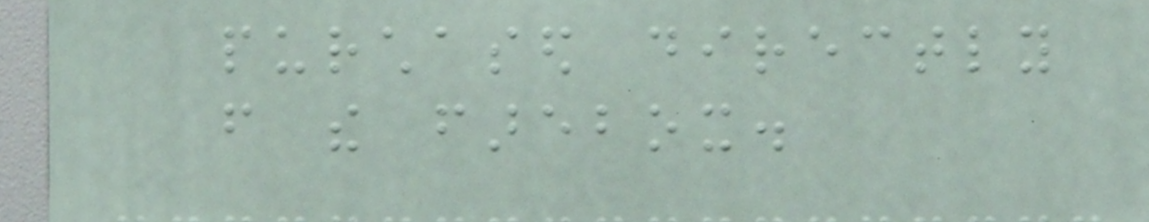purchased directly
from the farebox.
